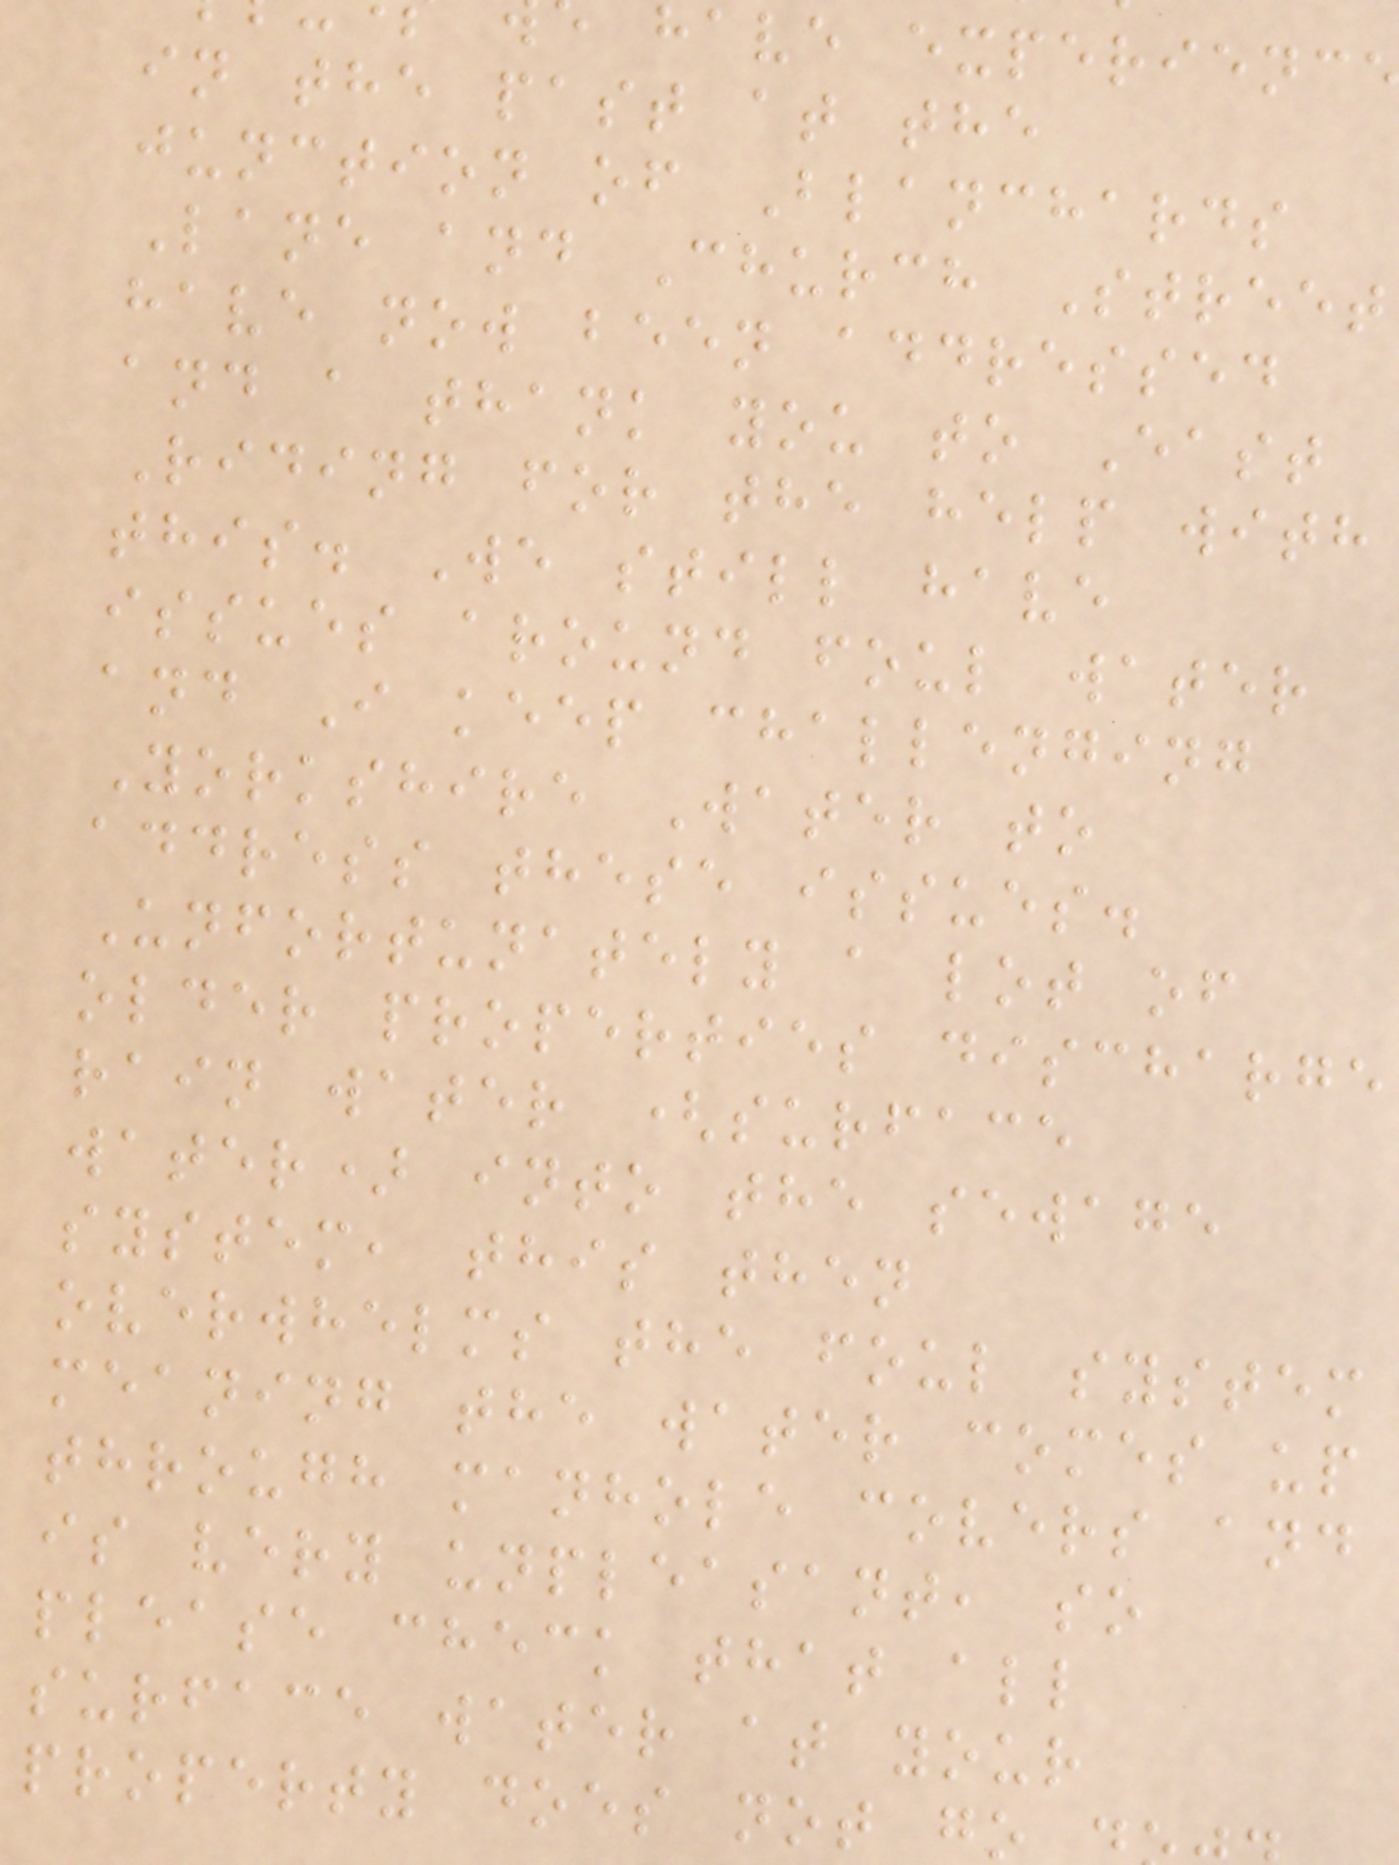have experienc
in the past at the
junction of Blanchards
Lane and Church Street
have now been addressed
and a thank you to East
Riding for the help with
this. We still have
issues around foul water
and I keep challenging
Yorkshire Water to
address these issues.
Unfortunately a lot of
older properties discharge
rain water (surface
water) into the sewage
system, this then
overwhelms the foul system
meaning the water comes up
through manhole covers and
is very unpleasant, so
please check that all
surface water at your
property does not go
